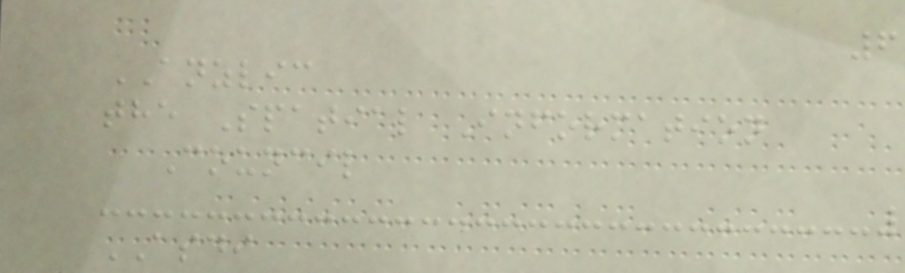6
ANZLIC
the Spatial Information
Council
ASDI
